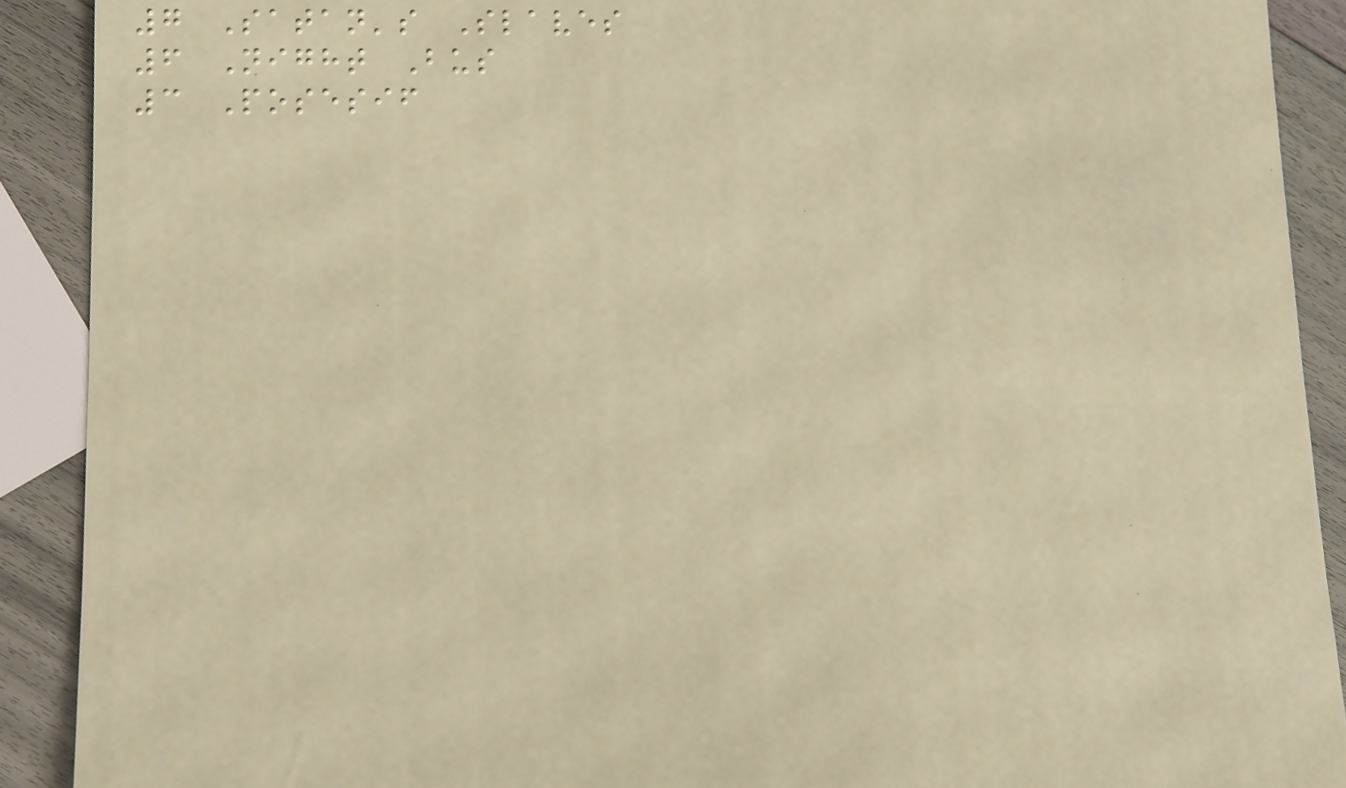7 Satan's Slaves
6 Night Bus
3 Posesif
